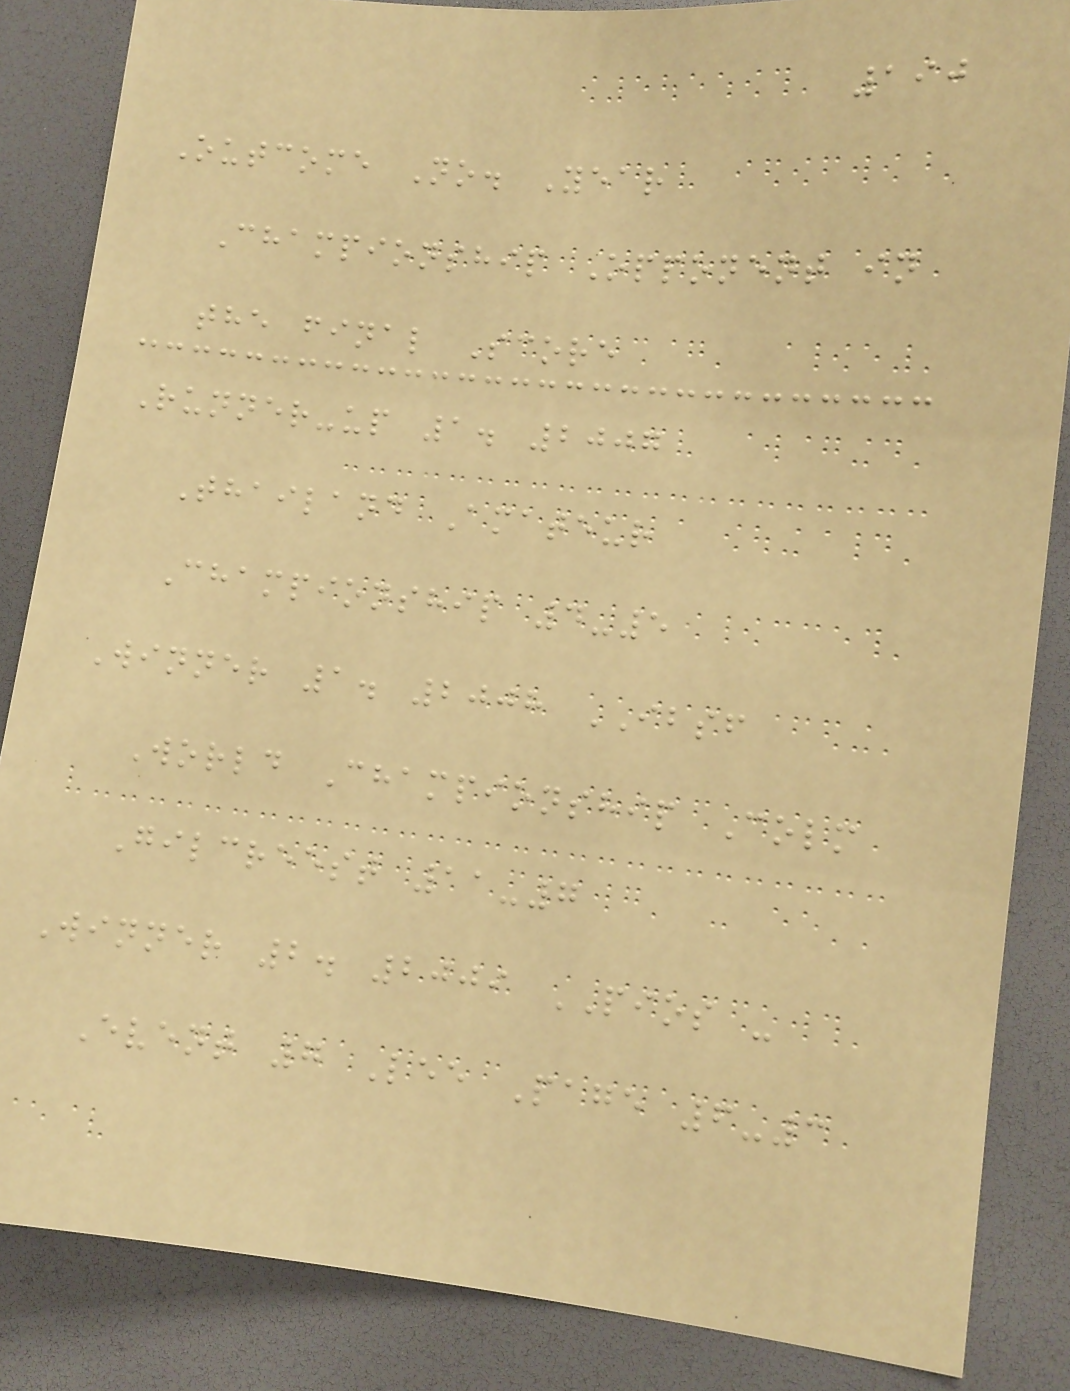190
Outcome No. Year
Championship Opponent in
the final Score
Runner-up 1. 2007
Thailand Amateur
Championship 4-5
Winner 1. 2008 IBSF
World Championship Colm
Gilcreest 11-7
Winner 2. 2009 PIOS -
Event 7 Lee Page 6-3
